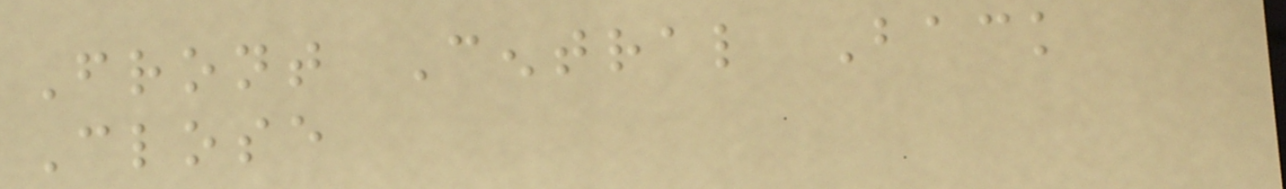Front Central Back
Close
